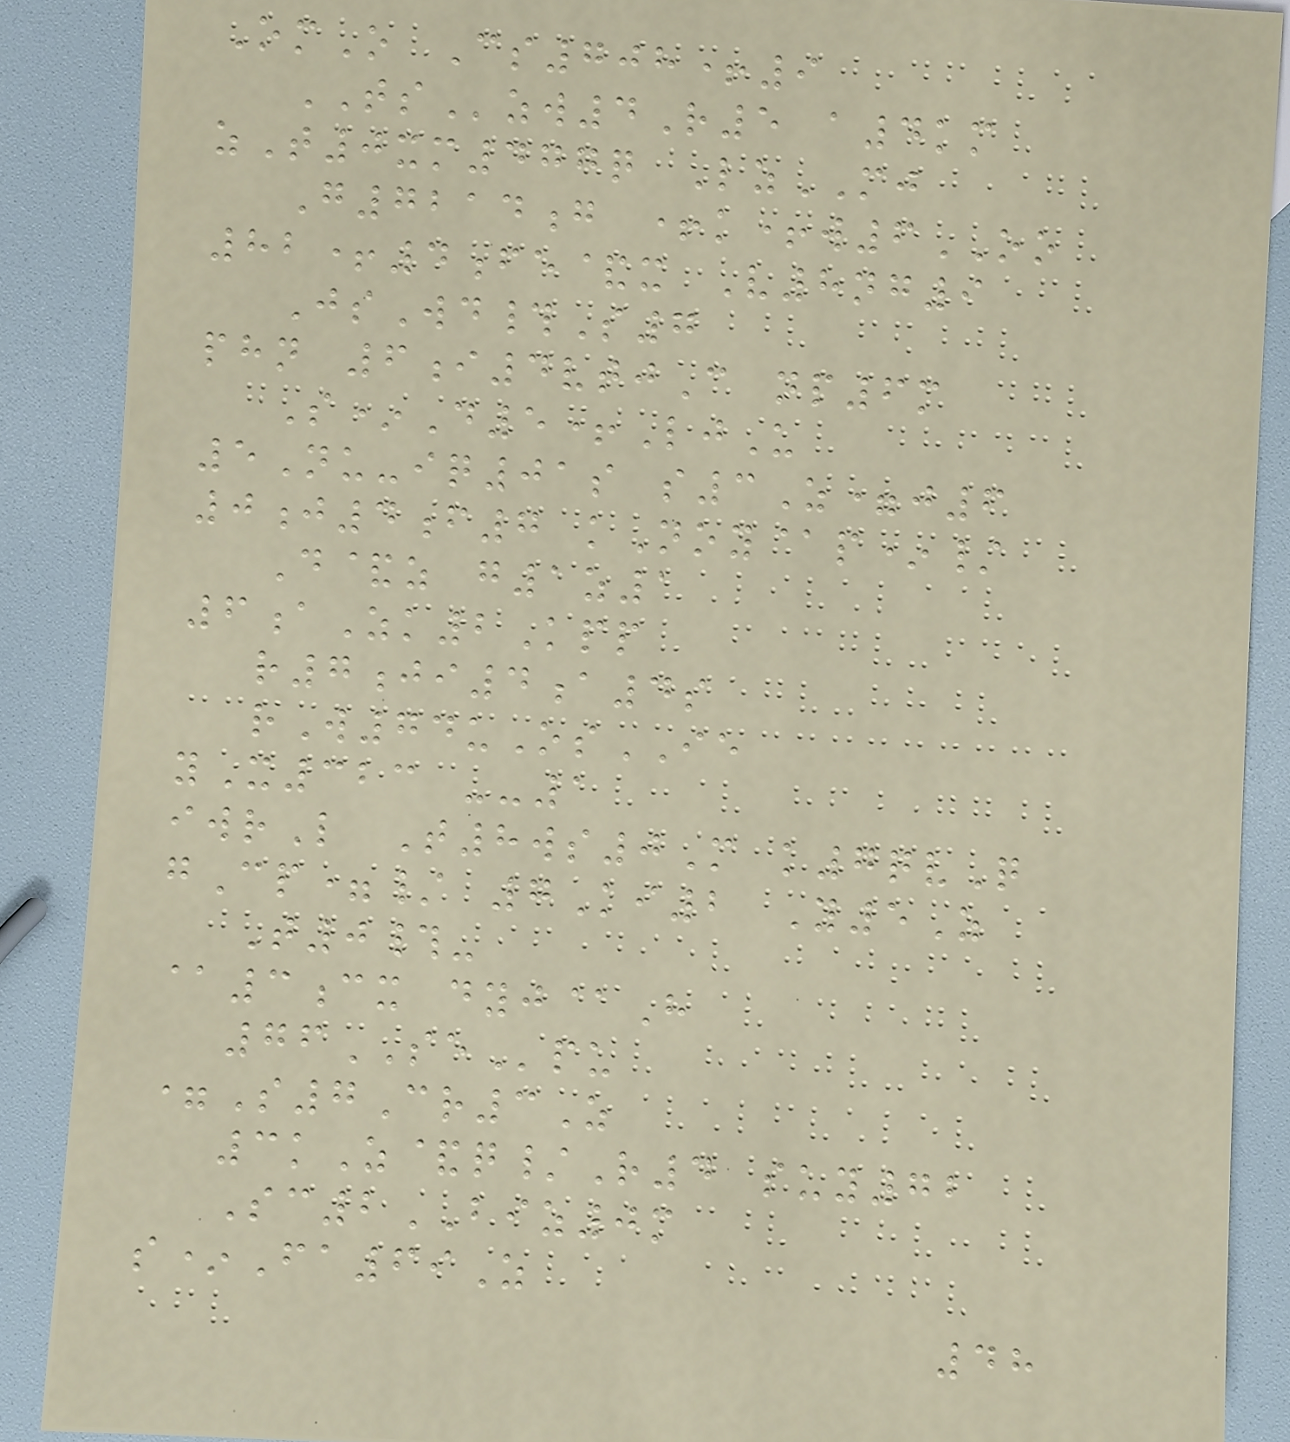OmO Cs708+9
TSzw4R5 a4km
zT0xm477q LzMJ
G7214g +k+w6OO
82+4fe&x V8ng9
JsWd#S7
phn 6i4vtjC np6m
S*D5+LjU
5Nu-iq01s s3Z=j6
0j4f7 kNoy@p*/
D&z g1z1
6aZk2Kpp
r7ji4a4s
rW74uOsIE
yX323 --1
iwrL T8ws0M k7qvQ
gCp=/ 7Ki2 Y5Z
T0#-
@3cx dyj@H
76SEpu
=S7Cr3Z
3kZ&q/R4 suy72
Sc2BIZ0m
s*Fa69Z
48
